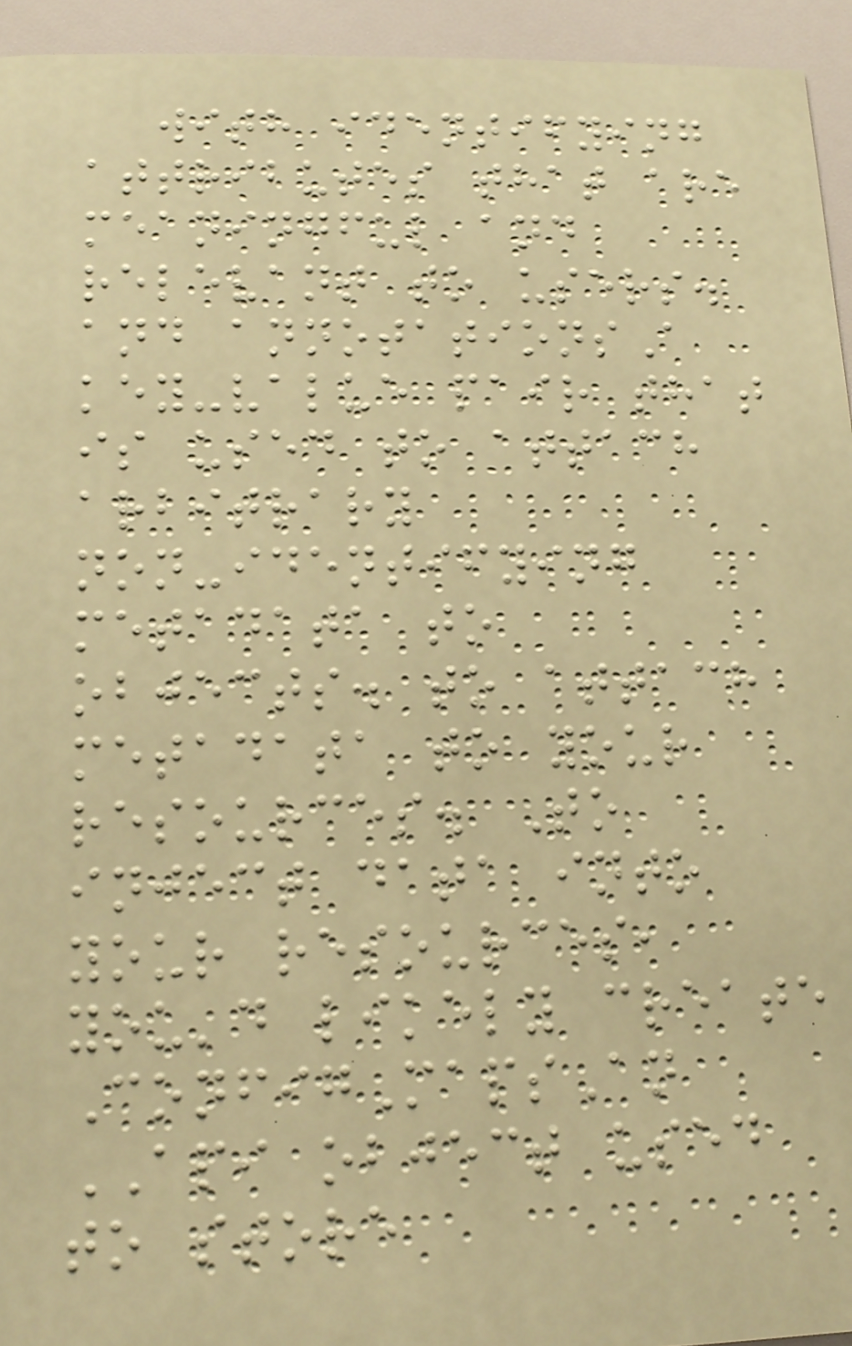with identifying
attributes that are
meaningful and
relevant to users.
and annotationsA
key-value pair that
is used to attach
arbitrary
non-identifying
metadata to
objects. to attach
metadata to your
resources. To
inject data into
your resources,
you'd likely create
ConfigMapsAn
API object used
to store
